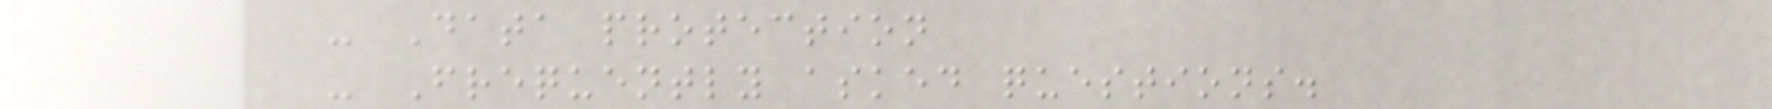- Data protection
- Frequently asked questions.
